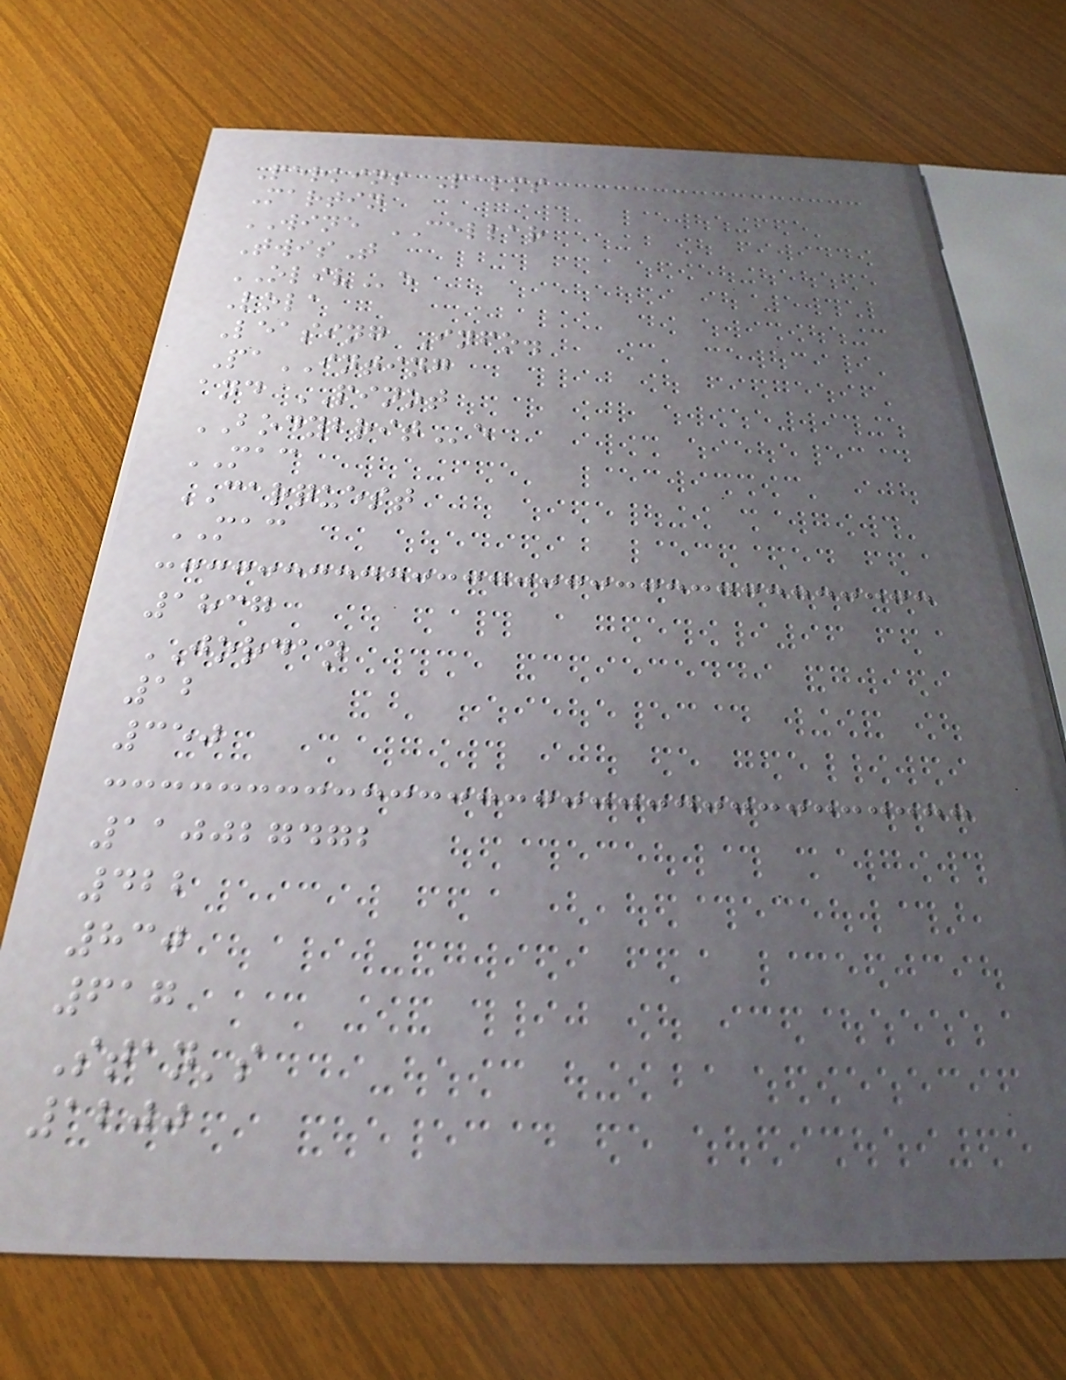Perkins Palms
Martin
WINE CELLAR
TwisT
OLIVe
Lola
Leasing Info.
PaINTING
and PINOT
BODYBRITe
MAC
CARQUEST
MAC
1837
JORDAN
12
350
110027472
422
830
617
Stan's
1200
